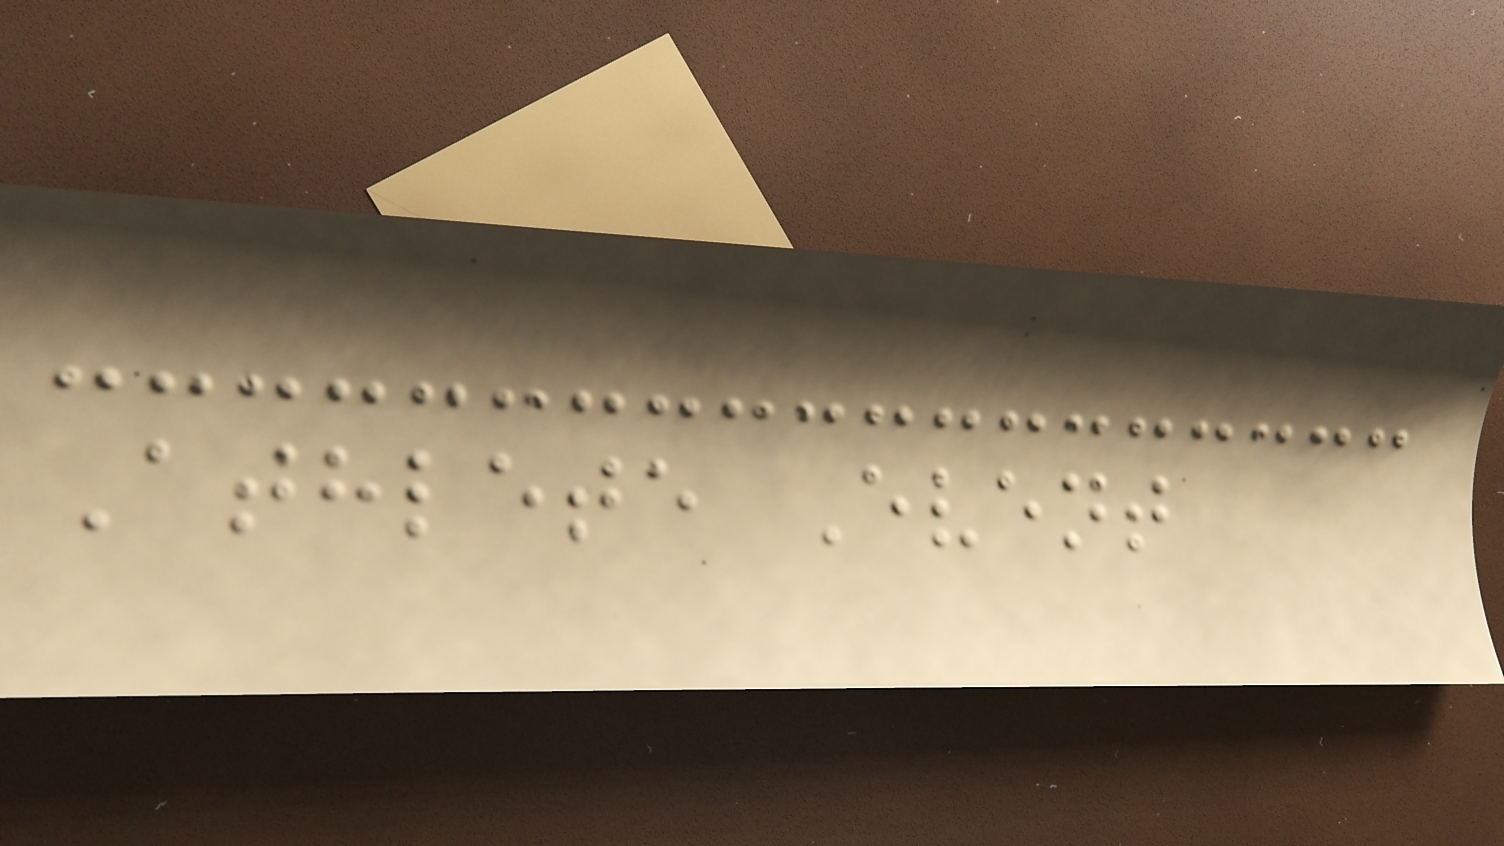Athlete Event
